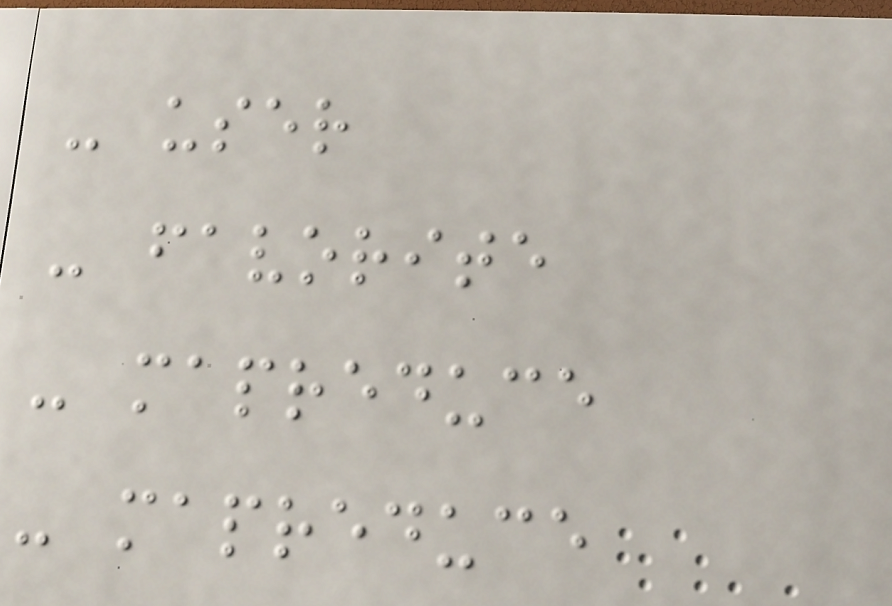- user
- favorite
- mapreduce
- mapreduce
